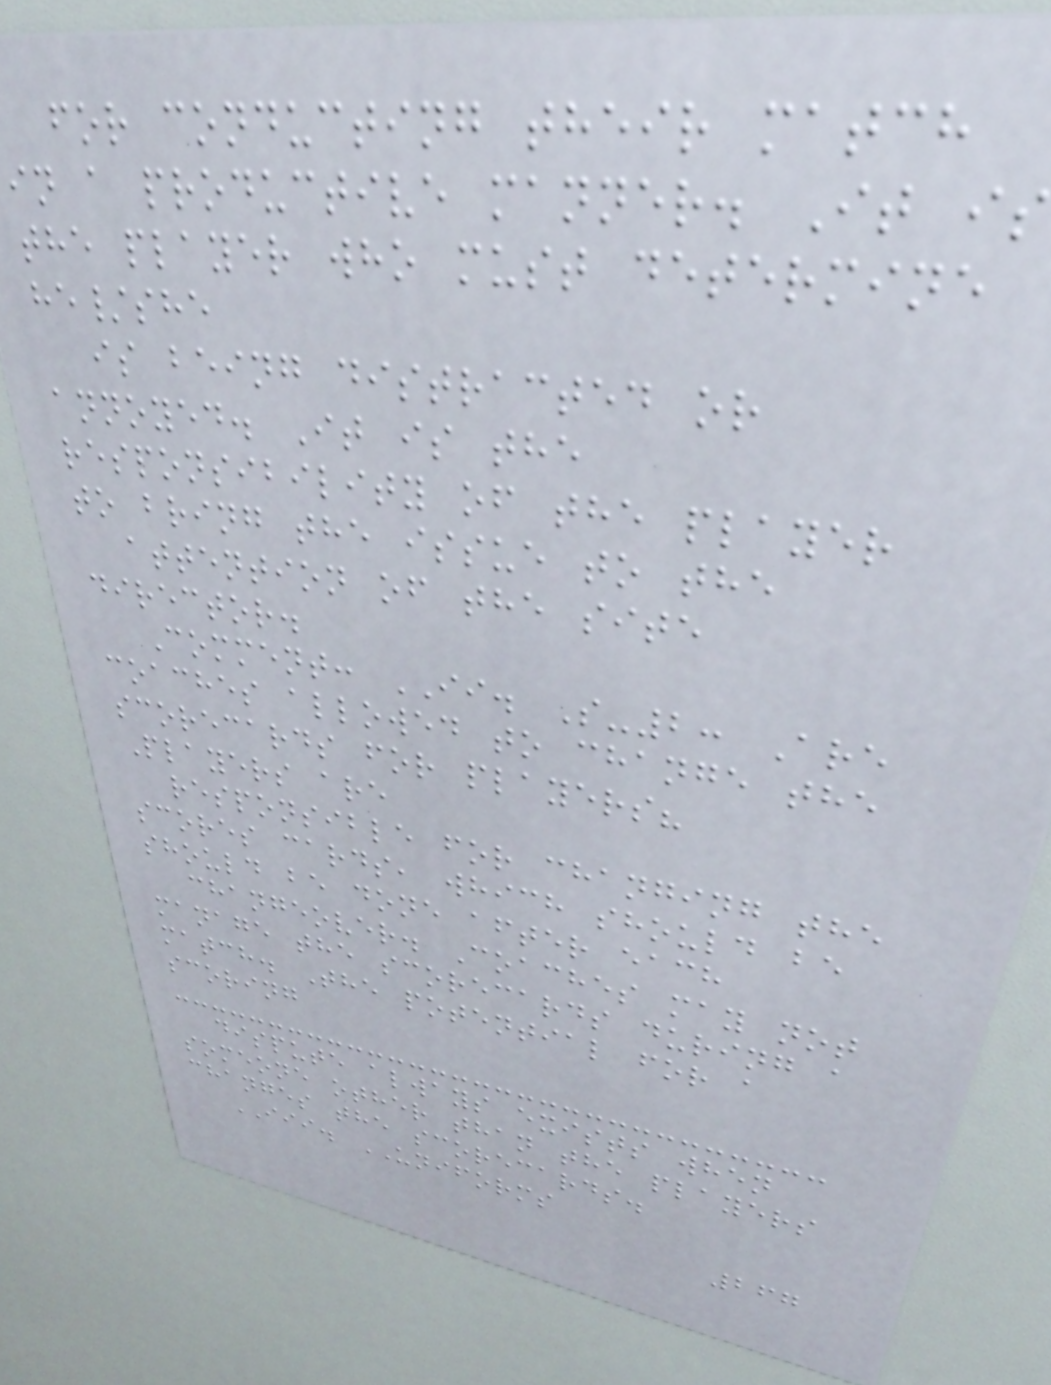for conducting their match
in a productive manner. It is
the player who must determine
he/she
is being distracted or
annoyed. It is the
responsibility of the player
to bring the issue to the
attention of the site
director.
Comment: II. S-2: Are
coaches allowed to change the
scorecards for players?
Players are
responsible for changing the
scores cards, which should be
should be done after each
changeover. Coaches may not
manage the scorecards during a
match. The potential for a
scoring
dispute always exists when
someone other than the players
changes the scorecards.
III. UNIFORMS
267
